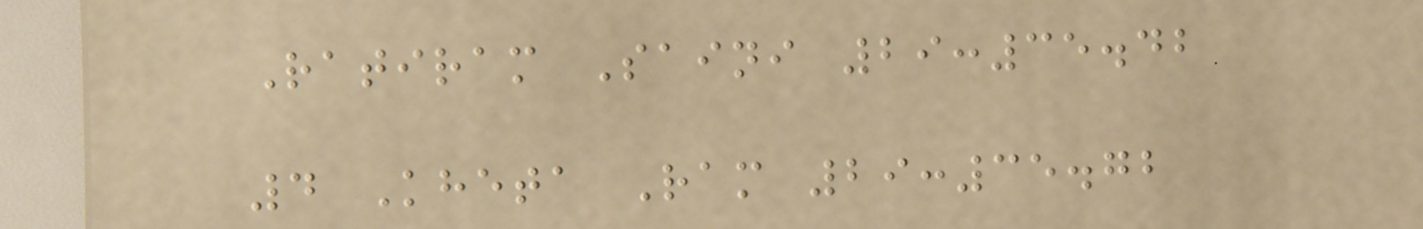Ratiram Saini 29:35.42
4 Kheta Ram 29:35.72
